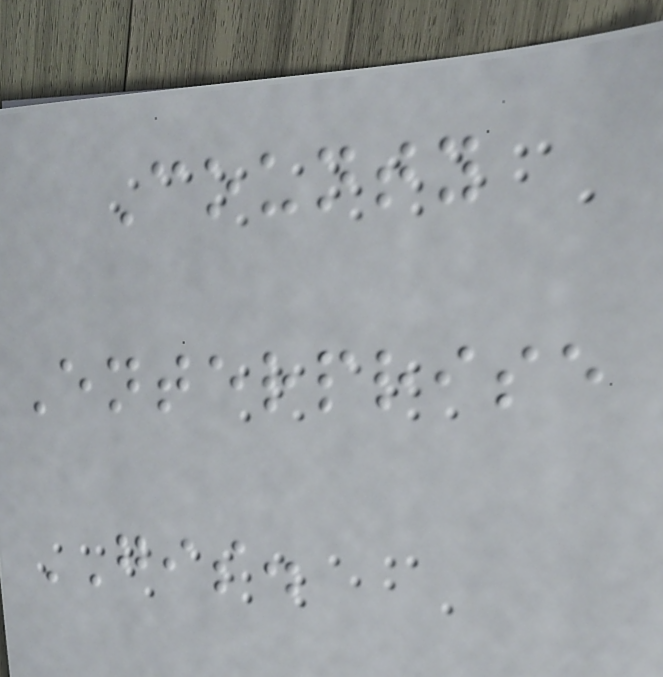County
Enterprise
GIS.
